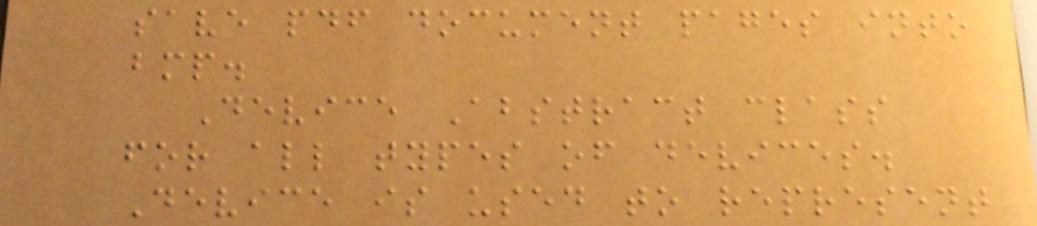save pdf document pages into
bmp.
Device Abstract class
for all types of devices.
Device is used to represent
